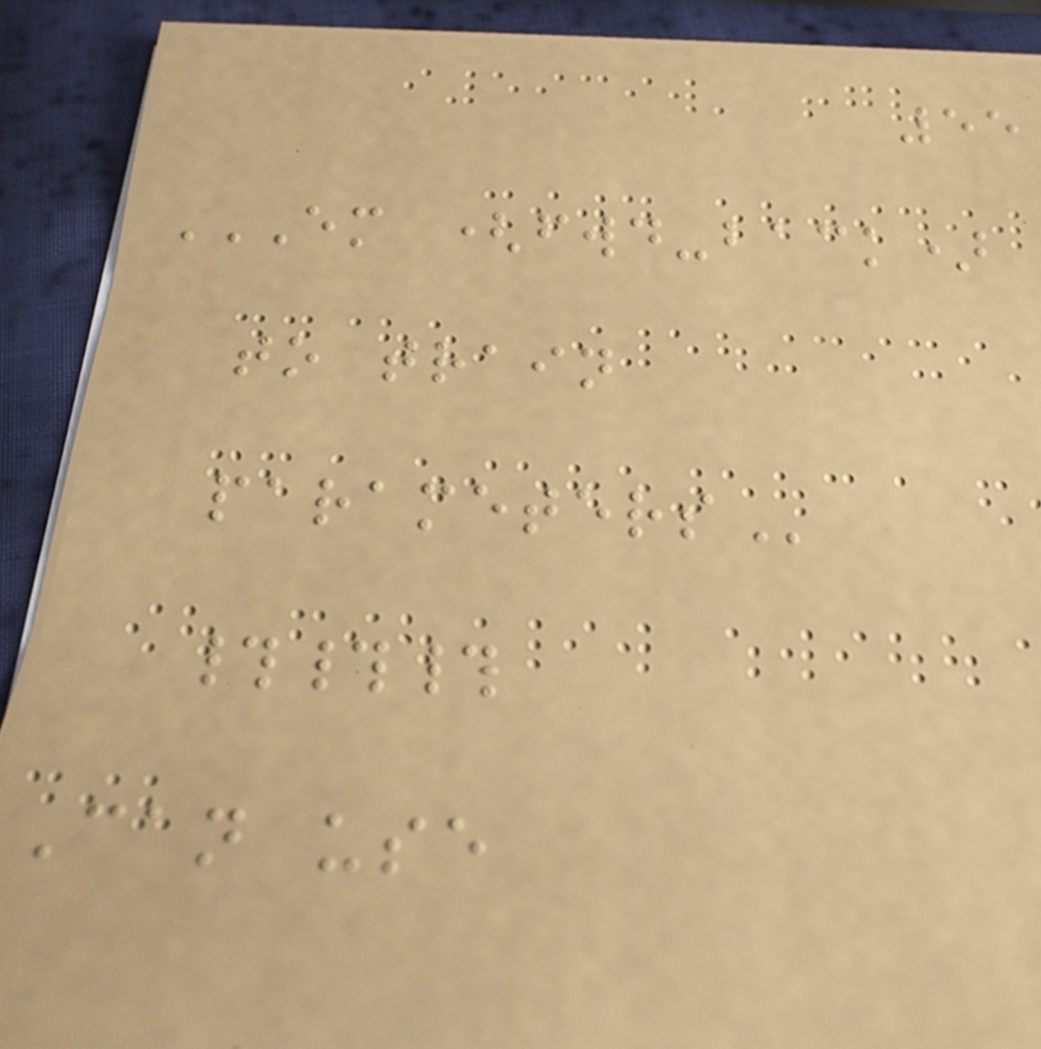55
EM (FWD-BACK)
TO TRAIN
PARAMETERS
###
Can use
